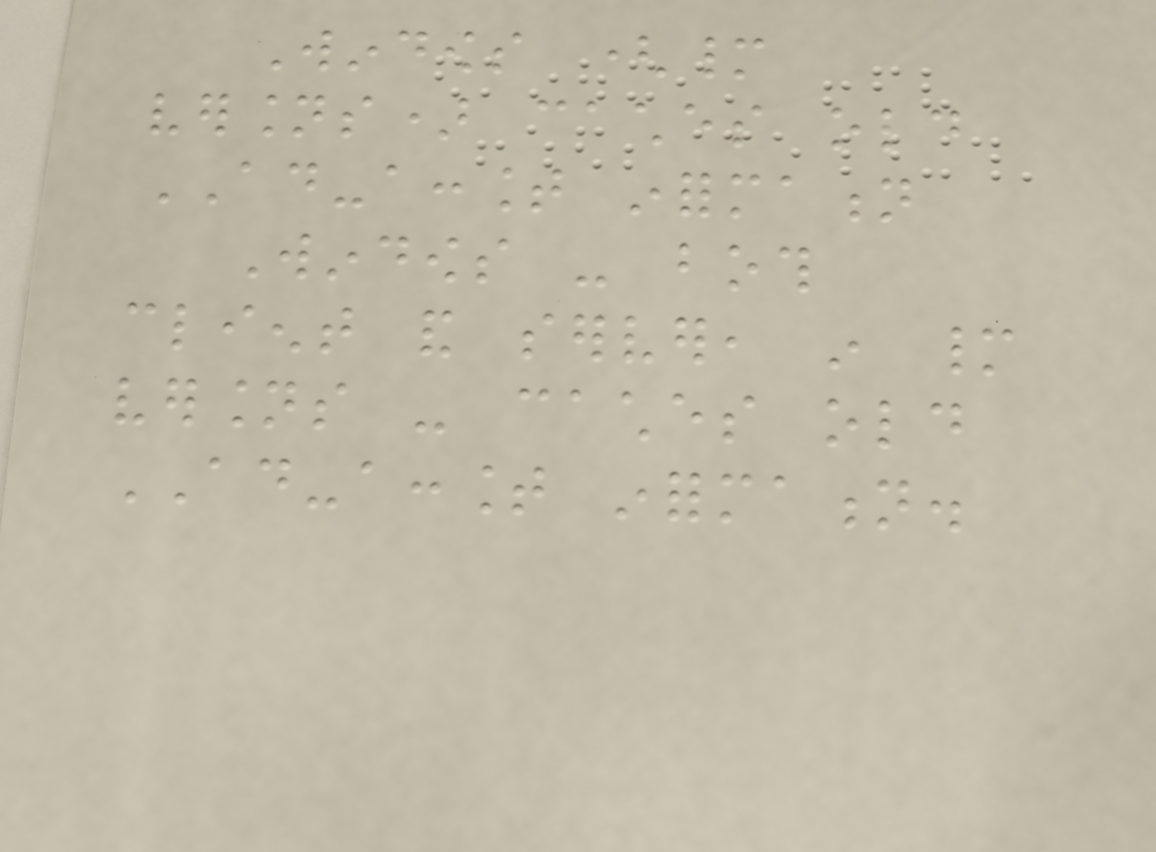Windows (many
versions) caches old
AD-account information
Windows - both
client and server, in many
versions - caches old
AD-account information.
